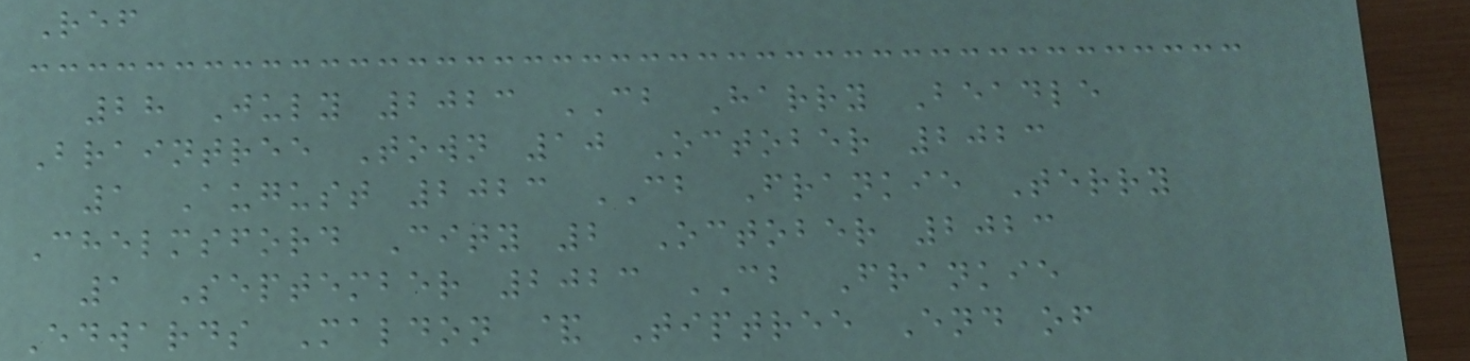Ref
28 July 2023 CB Harry Beadle
Braintree Town 10 October 2023
1 August 2023 CB Frankie Terry
Chelmsford City 2 October 2023
1 September 2023 CB Frankie
Edwards Maldon & Tiptree End of
